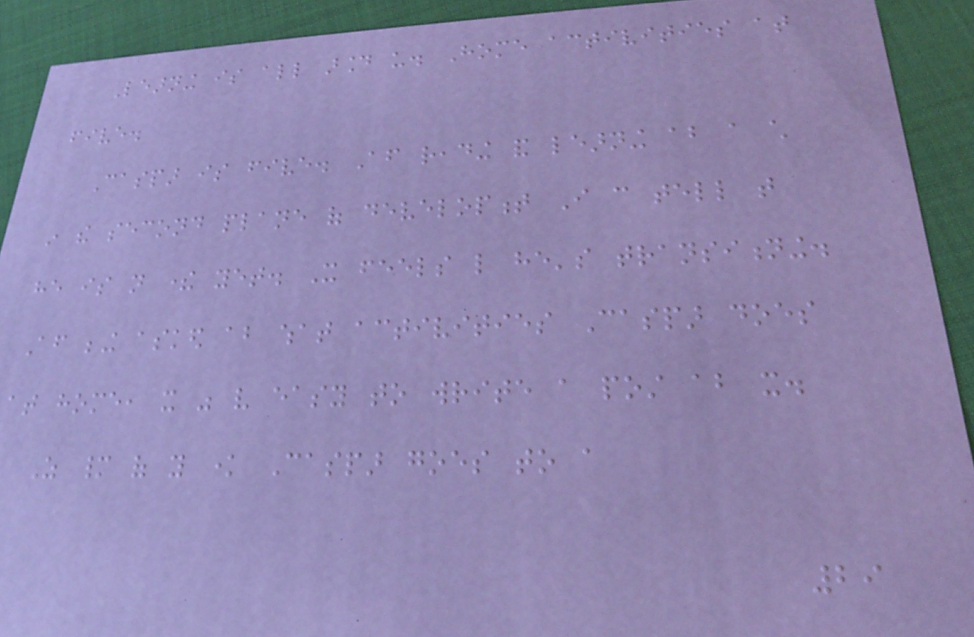Learning is all around us. Home activities at
five.
Caspar is five. After reading and learning about a child
in the second plane of development I can tell that
he is not there yet. It feels like he's transitioning.
After being asked about what activities Caspar does
at home, it was very easy to write a post about it.
As many of you know Caspar goes to a
29
